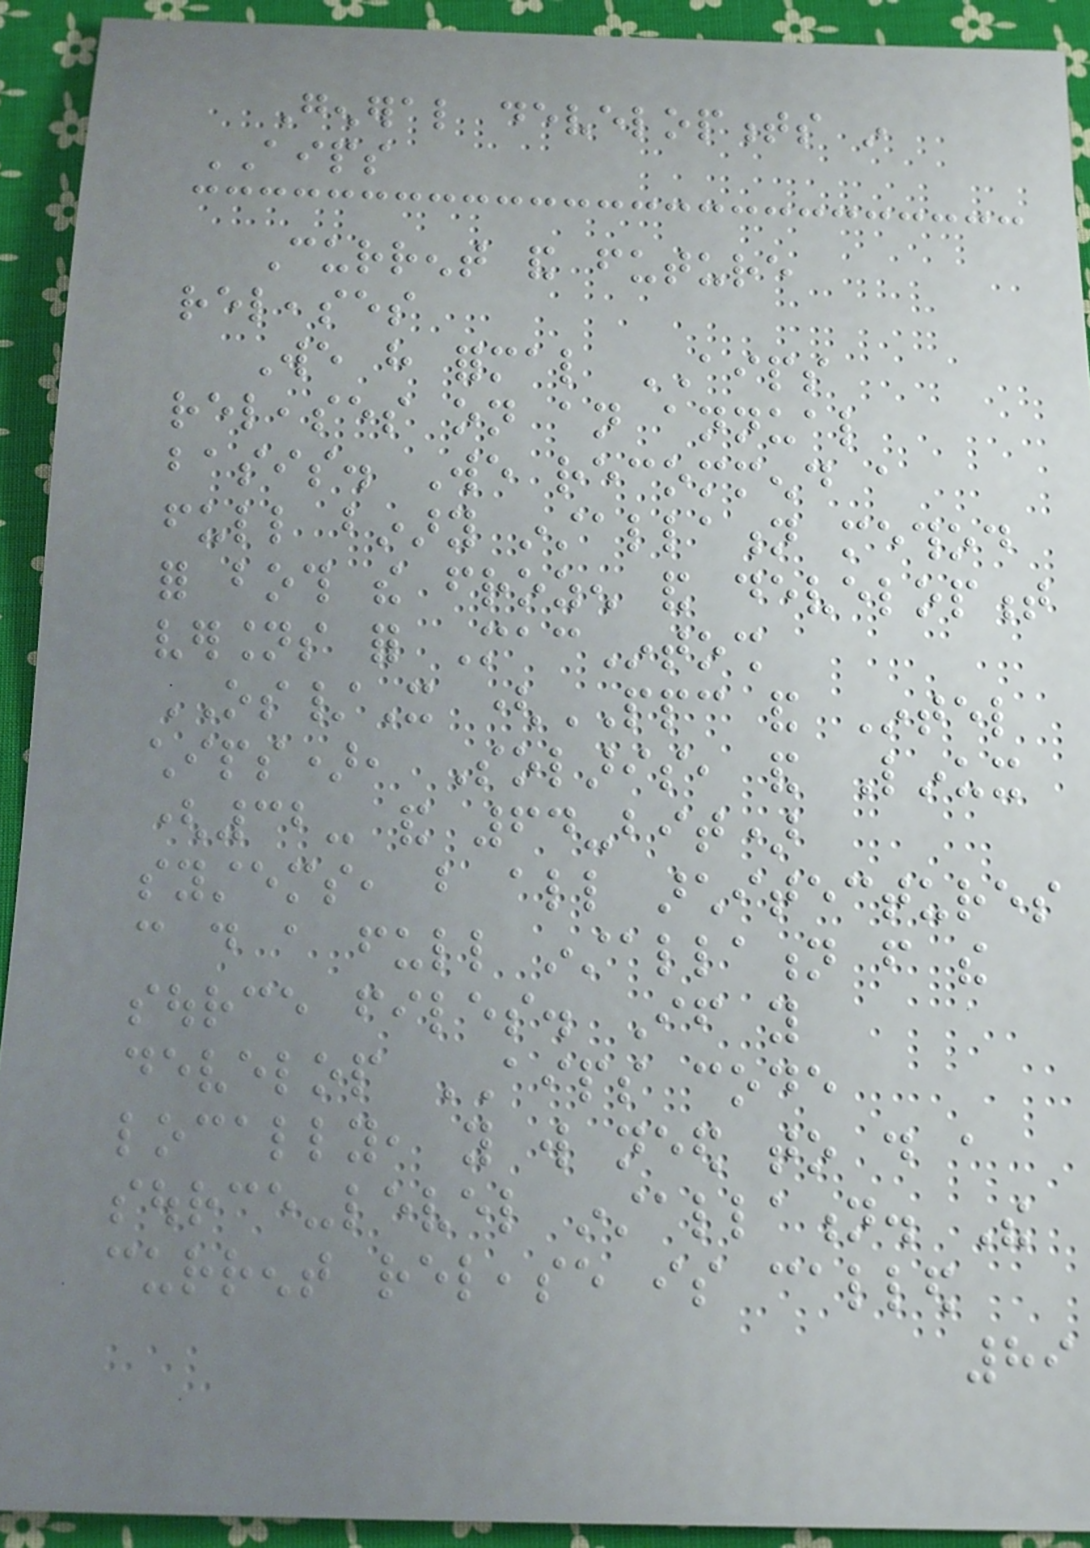General developments in
AIPS
Current and future
releases
We have formal AIPS
releases on an annual
basis. We recommend a
full binary installation method
for both the frozen and development
versions for MacIntosh
OS/X (PPC and Intel
chips), Solaris, and Linux
(32- and 64-bit)
systems, but all architectures
can do a full installation from the
source files. If you
develop AIPS code
locally, you will need to do a
source-level installation. The
current release is called
89
